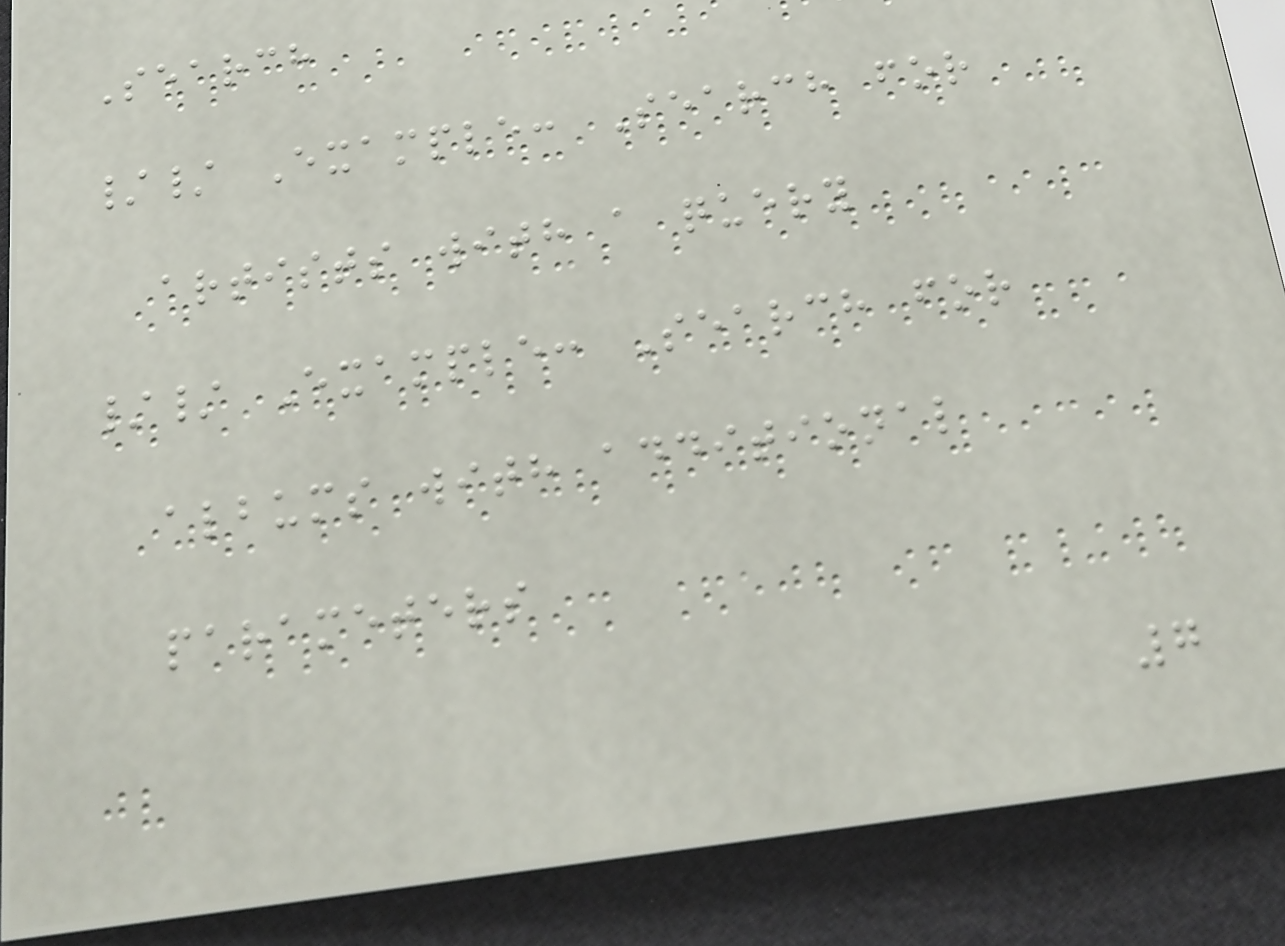Search
// Example: Search for
artists with a query
// Example: Search for
albums with additional
parameters
7
